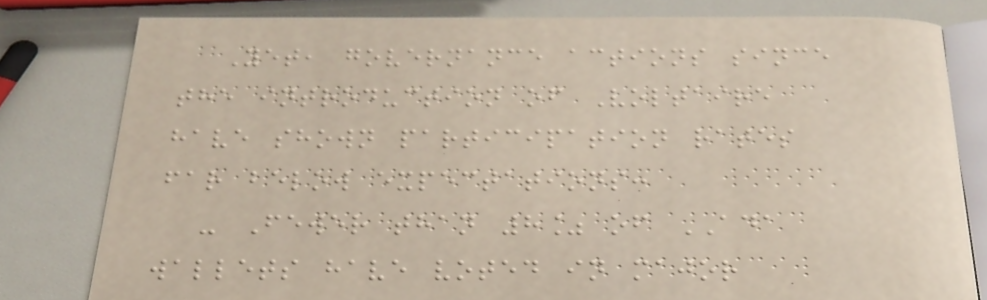Yet, governance actions since
the introduction of Voltaire
have shown participation rates
far below expectations:
- Fewer than 8% of ADA
wallets have voted in major
